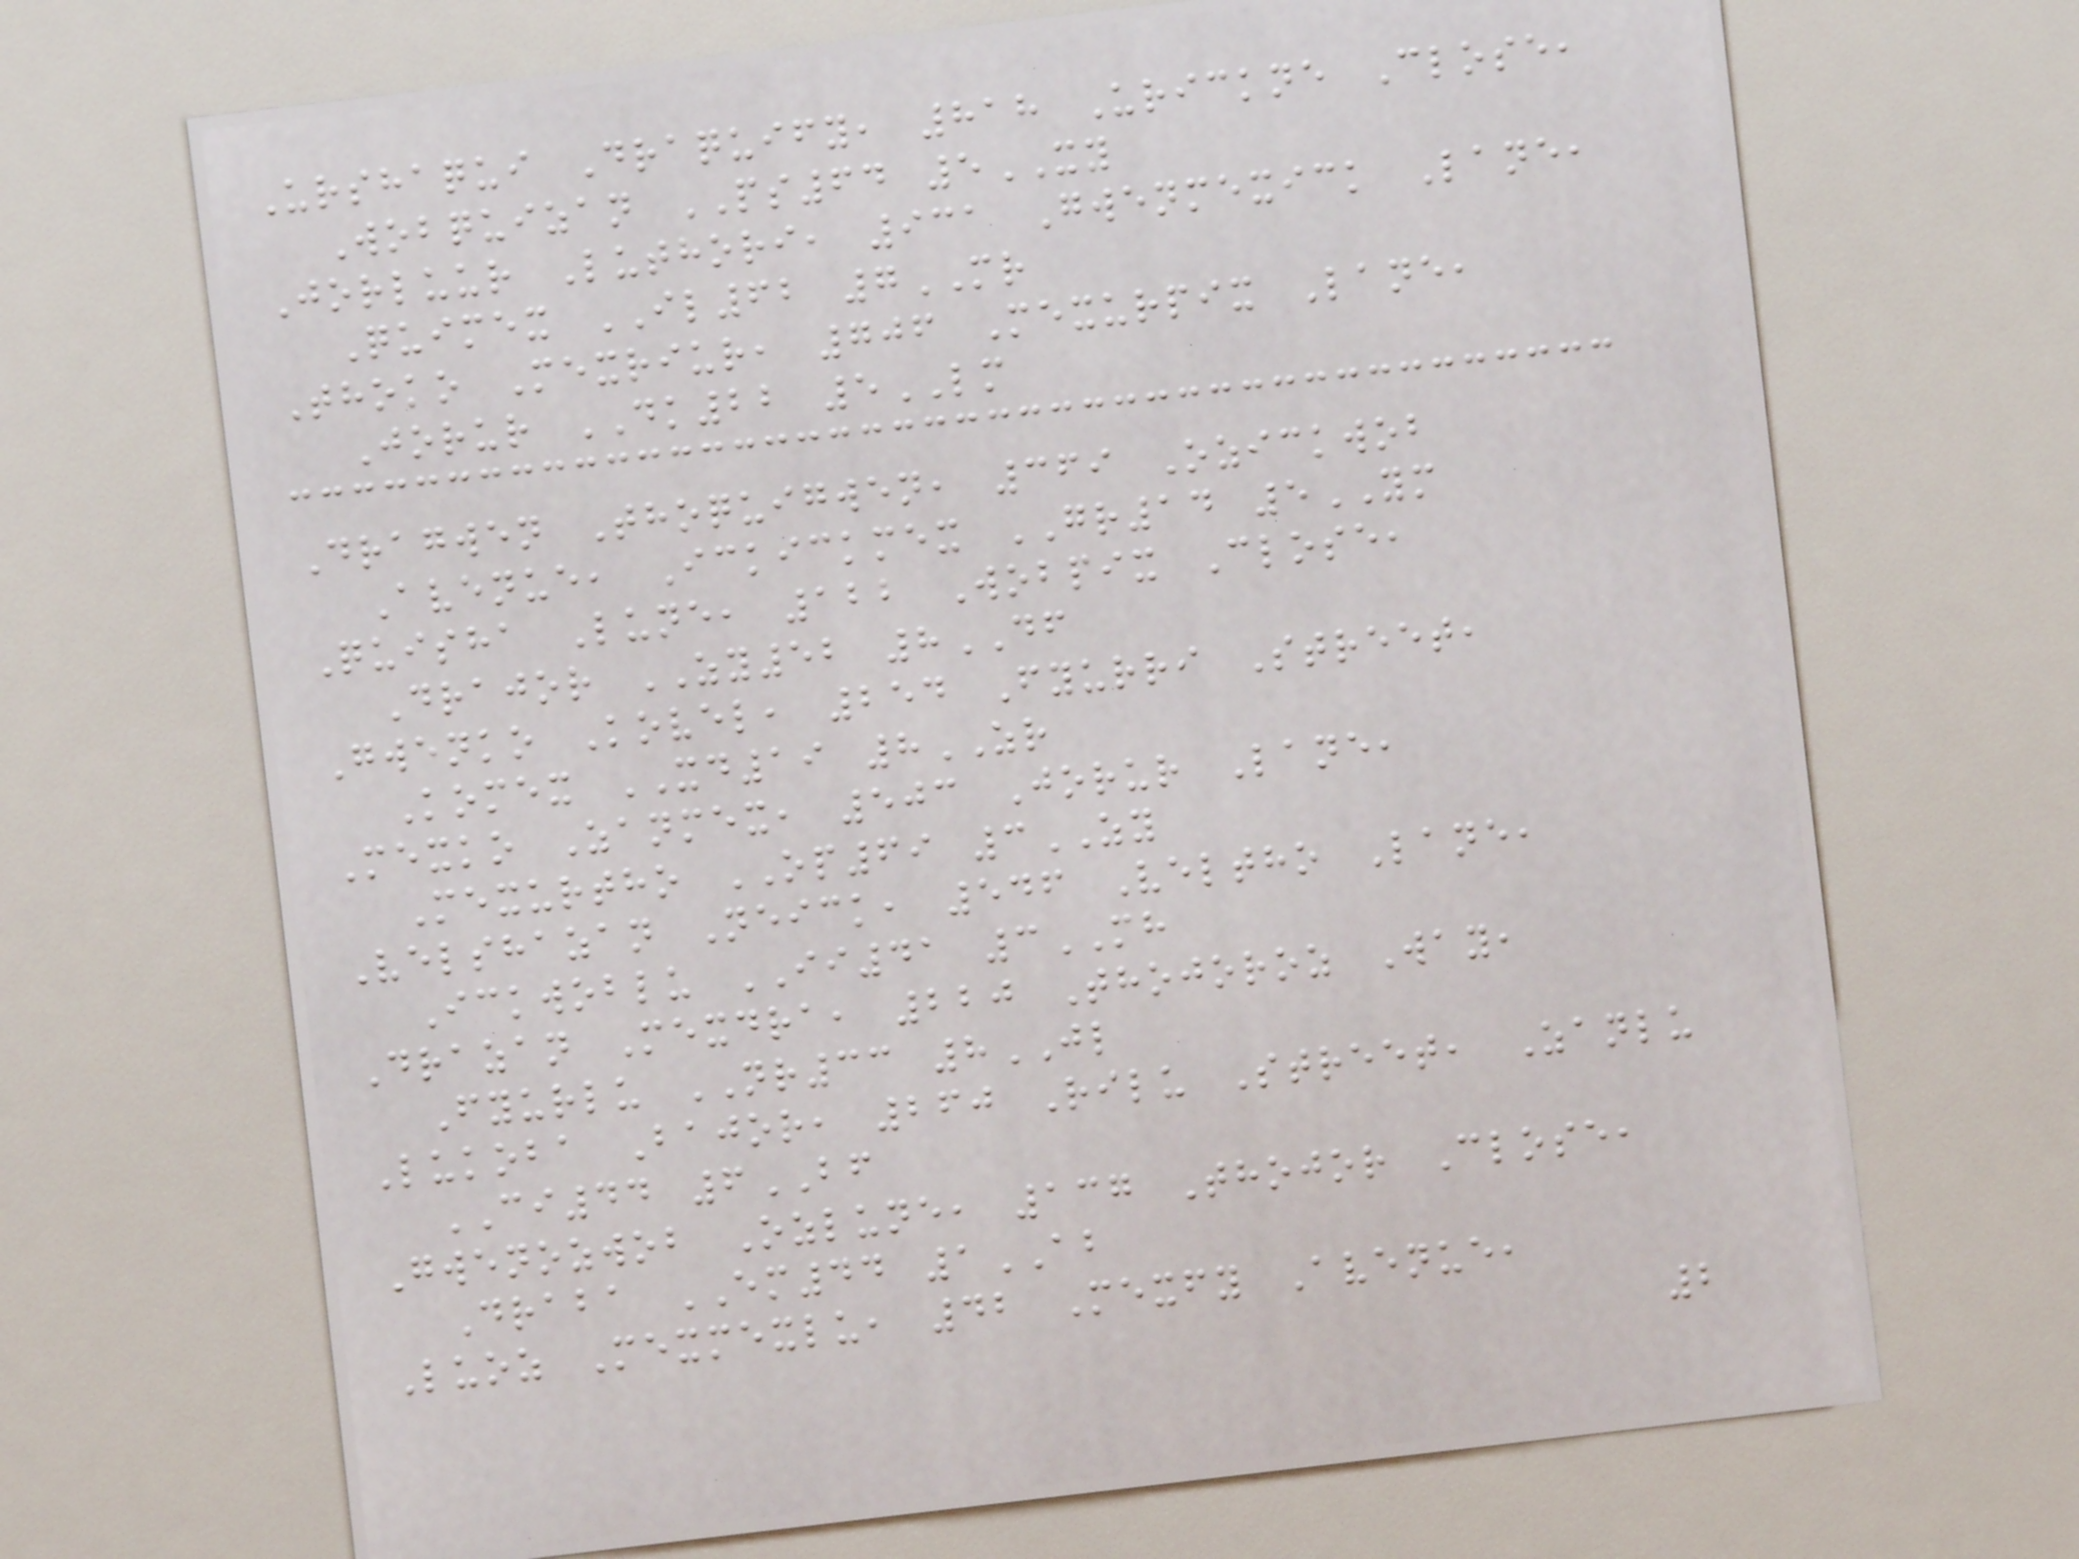Urshaqui Draquify, 818 Urickne Close,
Wobquizan PS64 5XY
Jorluur Luthori, 931 Gwenmexick Lane,
Quimex IL62 7MR
Thoko Mexriur, 706 Mexurpix Lane,
Jorur DK22 5LM
Dragwen Thoquigwen, 369 Ozickwob
Avenue, Ickickmex GR14 5YM
Quisha Lune, 122 Wobpix Close,
Drajor ZY52 8DF
Gwenko Kovel, 254 Fyurri Street,
Komex XD19 8ZR
Mexko Zanmex, 503 Jorur Lane,
Mexurtho OP69 3ZY
Velshazan Neick, 546 Veltho Lane,
Ickwoblu II41 3MH
Drazan Mexdra, 220 Thojoroz Way,
Fyurlu NR33 8JL
Lukoba Bajor, 260 Rilu Street, Zanlu
CI44 6BF
Gwenozwob Ozlune, 137 Thojor Close,
Draba EM44 1AB
Luoz Mexmexlu, 42 Mexfy Avenue,
2
